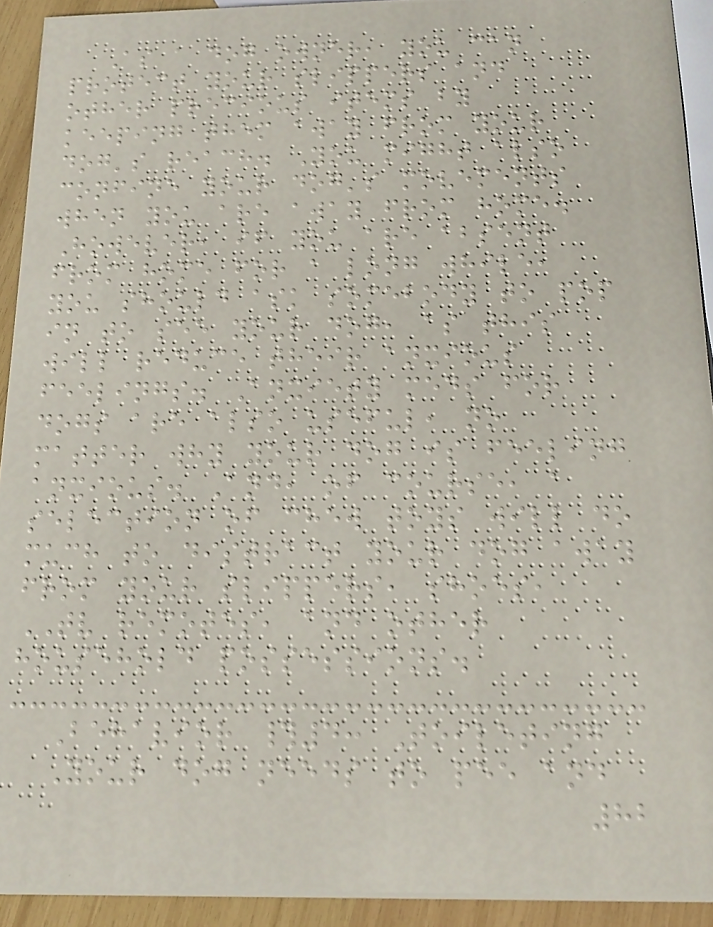As a dog owner, you can
protect your slippers and
other precious items by
keeping them away from your
dog's reach. You might also
confine your dog's movements
when you are away from home.
However, if you are absent
from home for a long while,
you should ask somebody to pop
in to see your dog, as this
will reduce their anxious
feelings. Anxiety meds for
dogs are also useful, no
matter why your dog is feeling
anxious. And, of course, a
selection of chew toys will do
much to distract your dog away
from your slippers, shoes,
TV remotes, and other
household possessions.
Behavior #4: Toileting
Your dog needs to pee and
82
